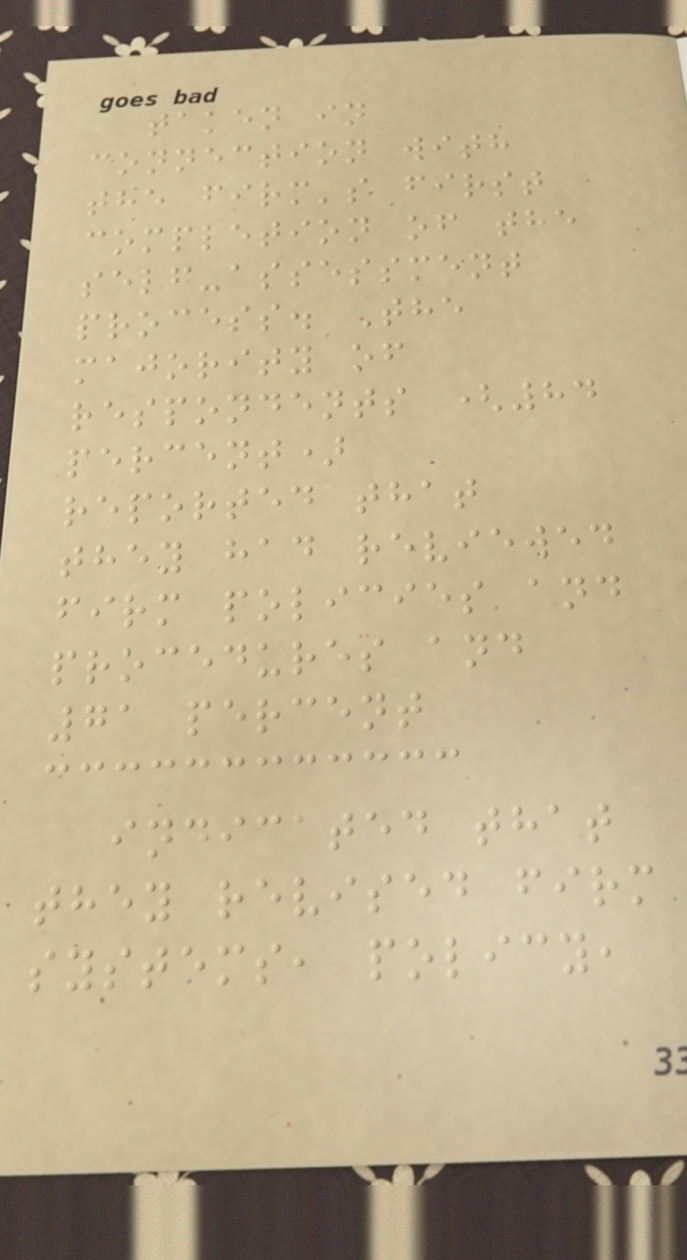taken in
connection with
the firm's first
completion of the
self-assessment
process. The
majority of
respondents (84
percent)
reported that
they had reviewed
firm policies and
procedures and
71 percent
indicated that
they revised firm
systems, policy,
